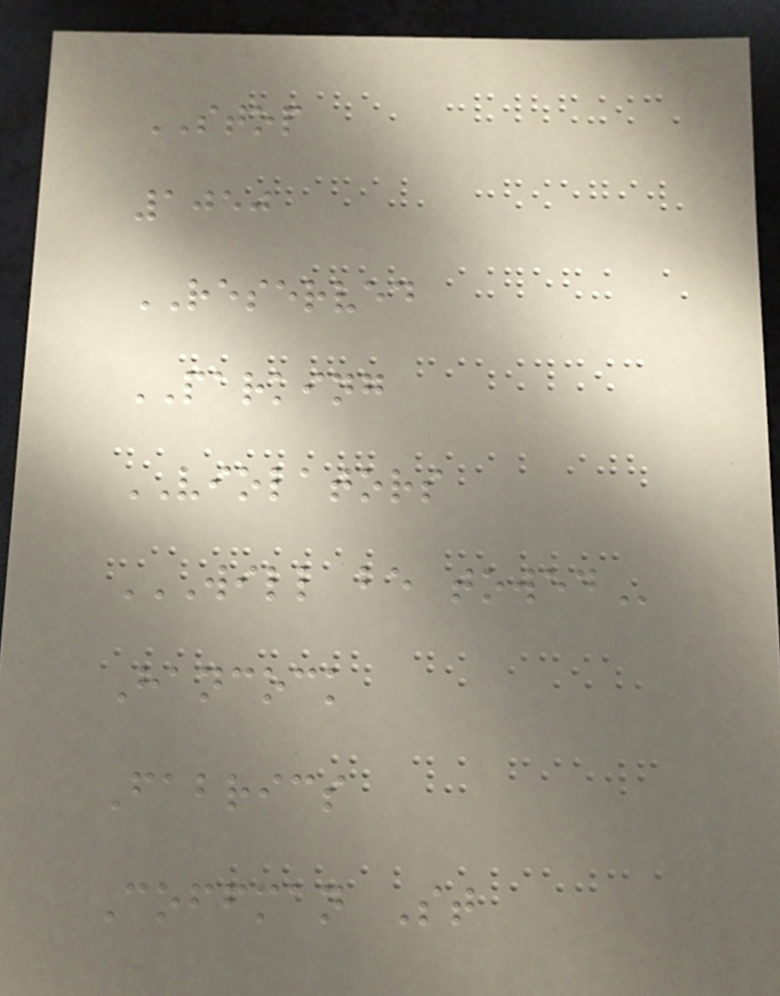STOP
1050
RESERVED
PARKING
VIOLATORS
WILL BE TOWED
Hancock
Fabrics
Coffman St
